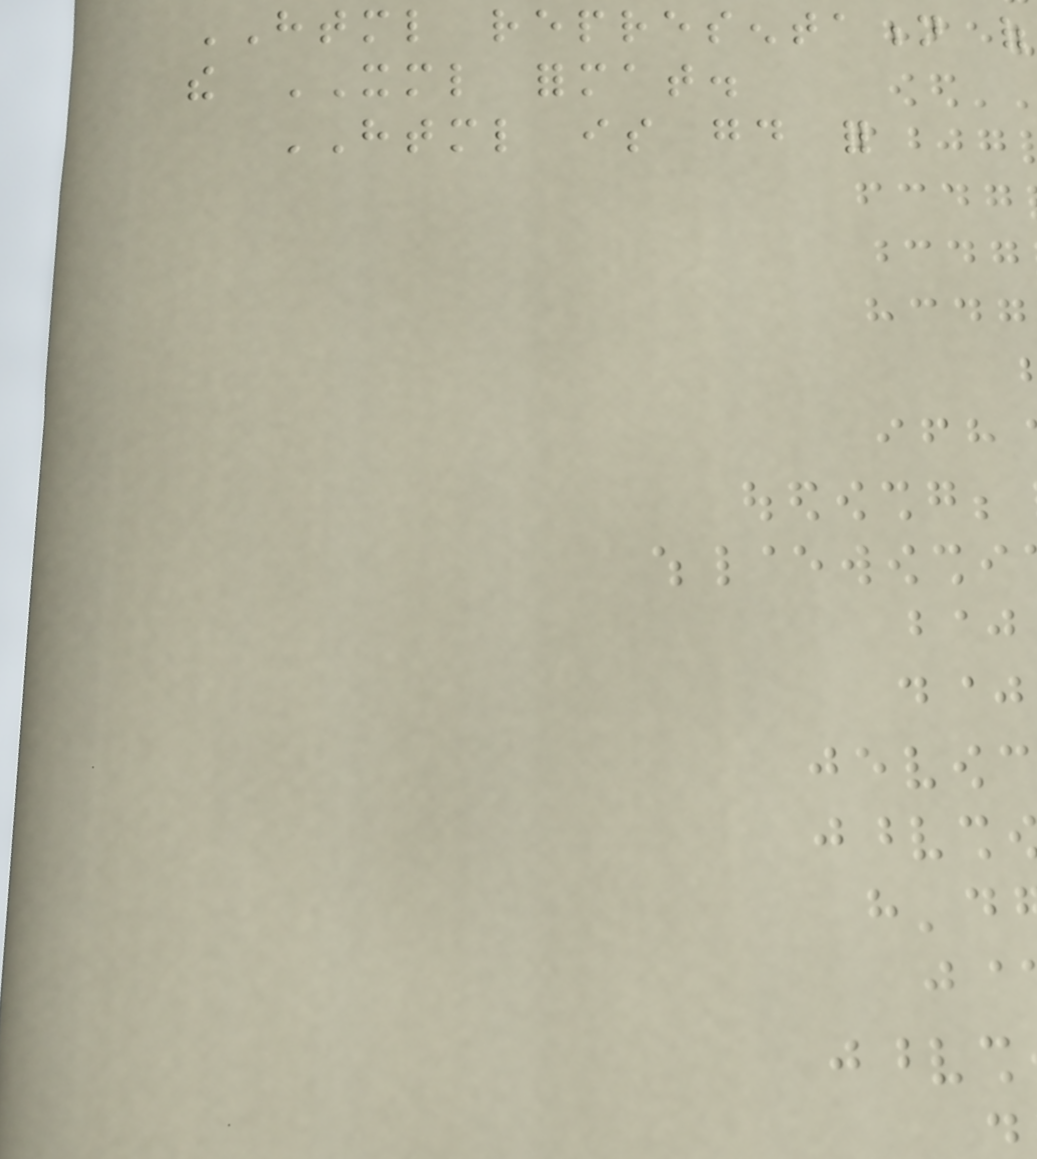HTML representation of
the XML format.
HTML is good for
